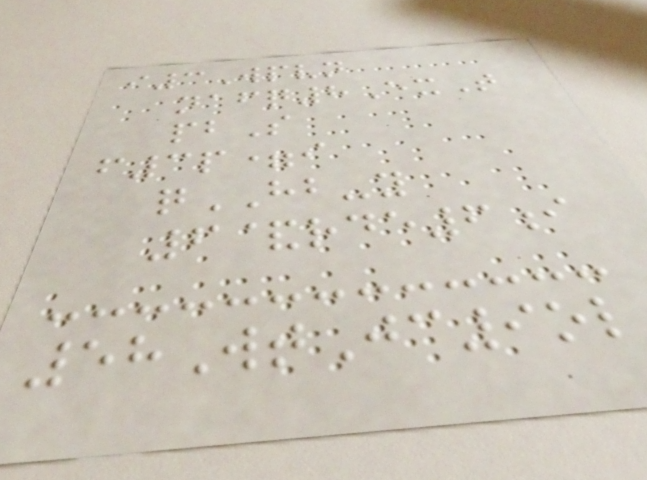i3Wpvn
nafq8ExT
pbS
f3p=i
qHB-y
6&rde6i
58WtJc9ol
